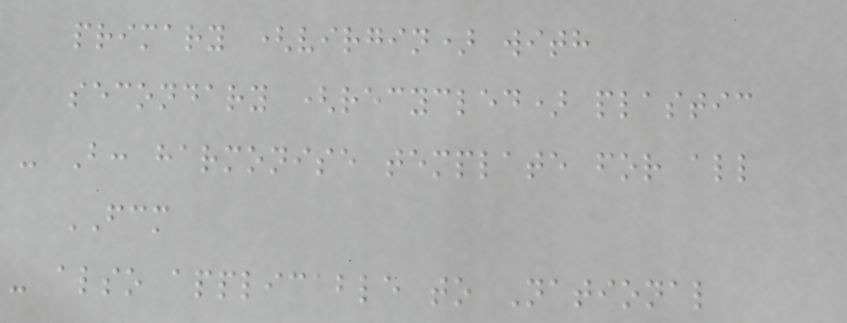primary (virgin) with
secondary (recycled) plastic
- B: harmonise template for all
FCM
- also applicable to National
